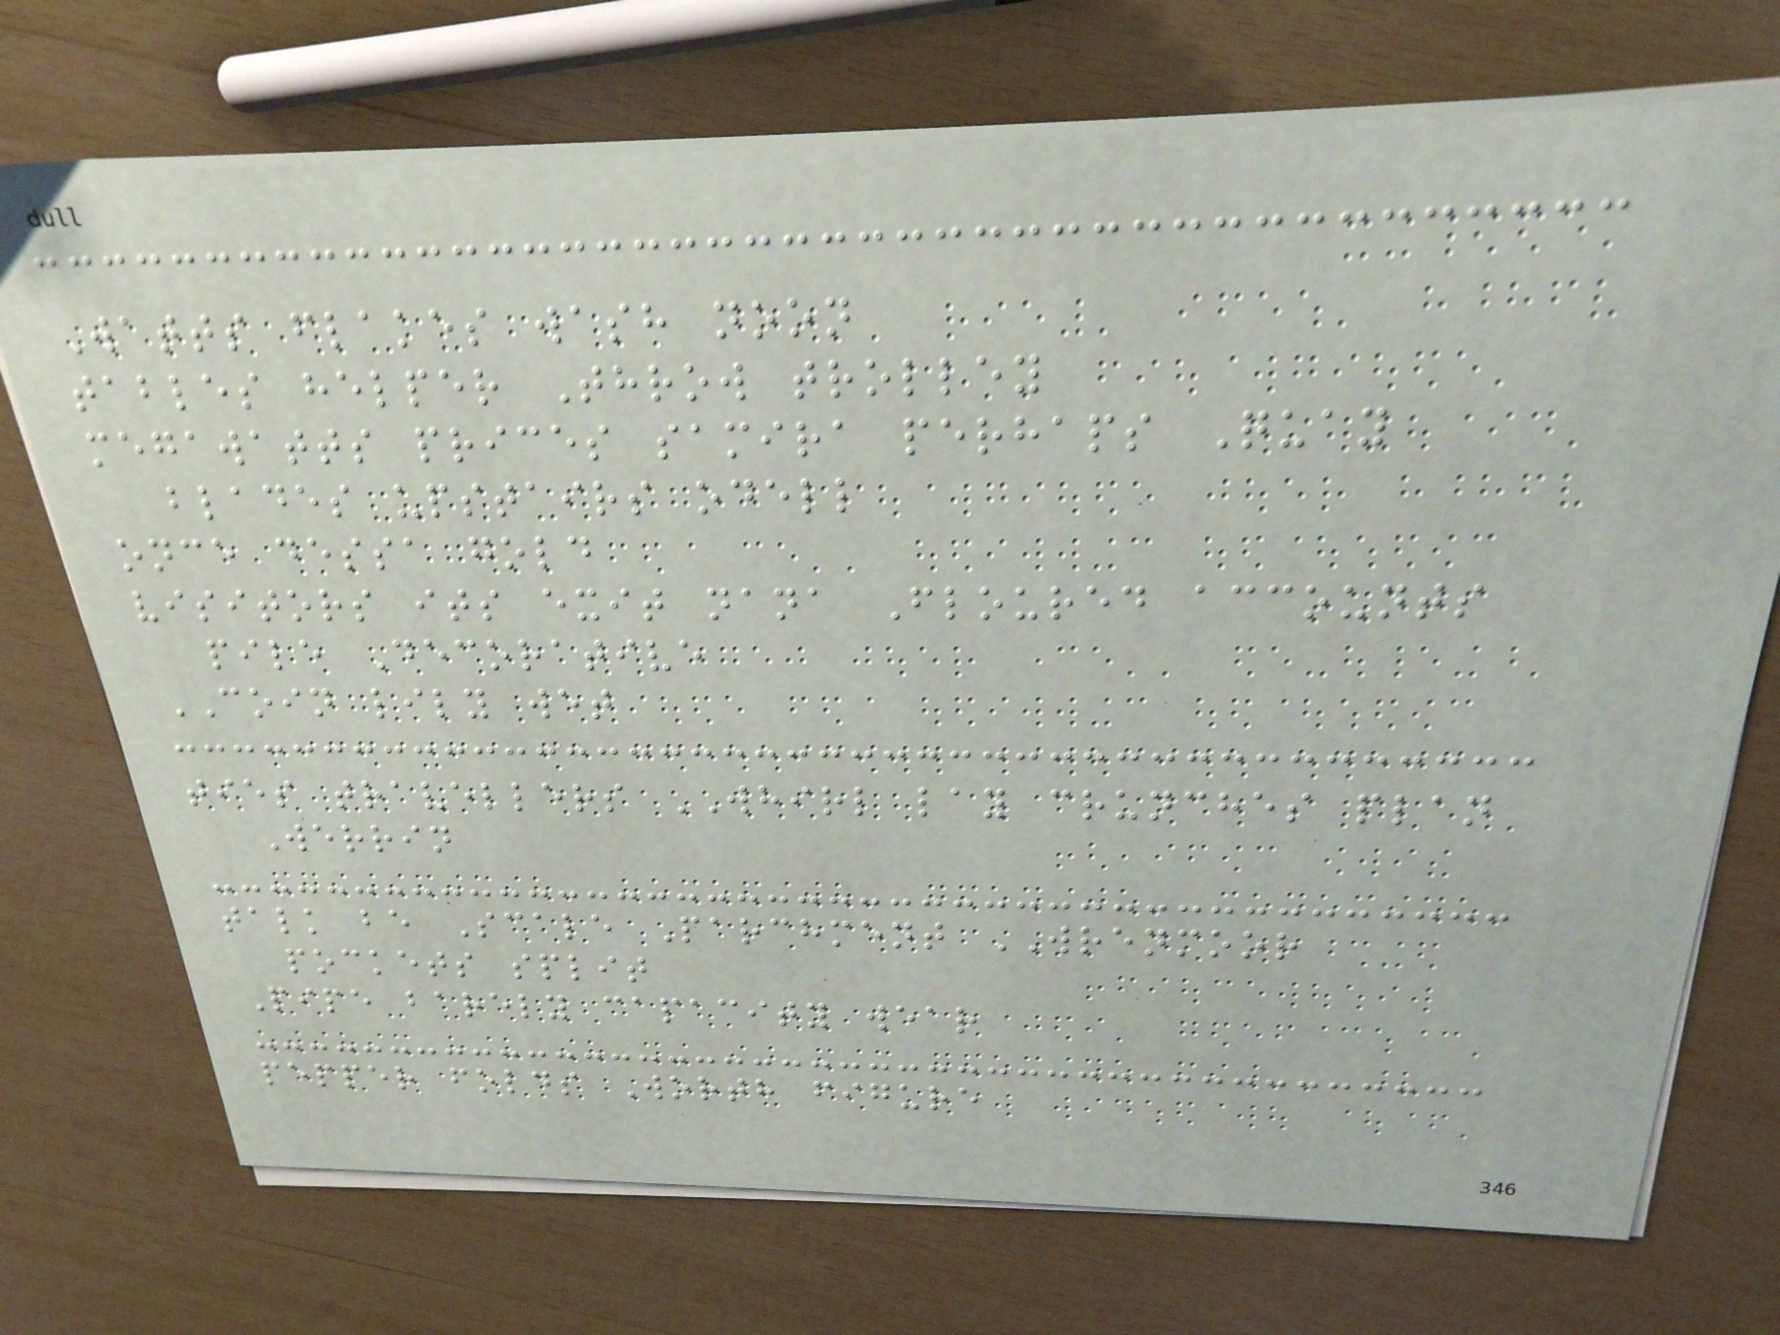Watts flakes wash noon
tables helper Throw trolley
megawatts prices samira perhaps Quay
blades upstairs odell
once dessa gold
visitors its exit nana Floured accounts
pile Decorative
COIN lily wet
ties travellers WHIRL lay crunches plan
Werrin
talk be Scale Parchment WRENMOOR
pockets split
Pipe barely capacity wear
pepper folds Worth figure
